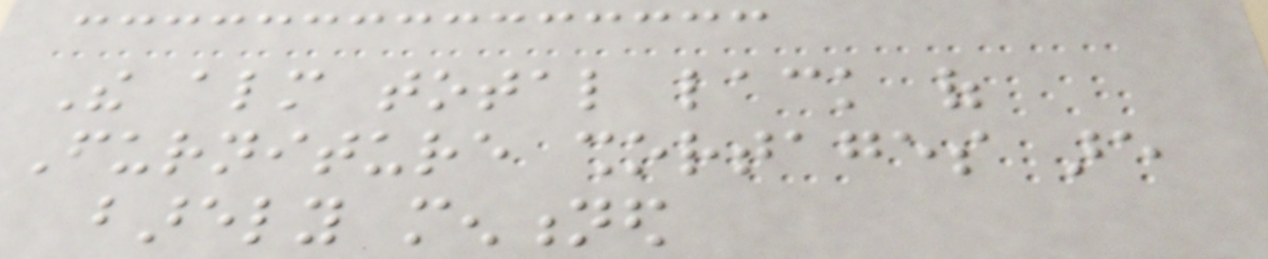The almost total lack of
Furniture shortages are
barely mentioned
